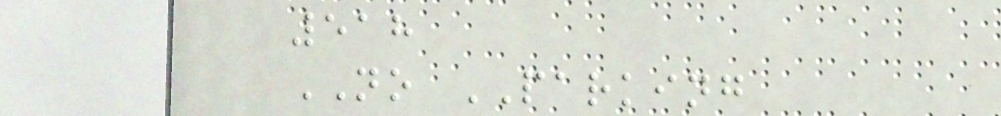518
NO PARKING
